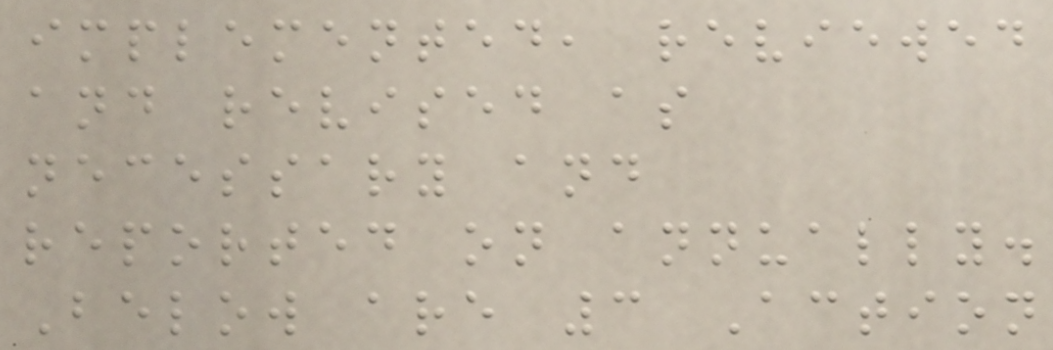implemented, reviewed
and revised as
necessary and
reported on annually.
Below are 3 Action
